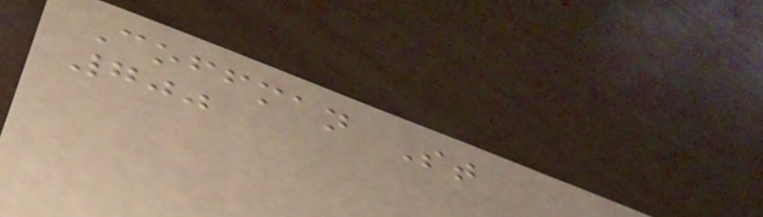Coffman St
700
